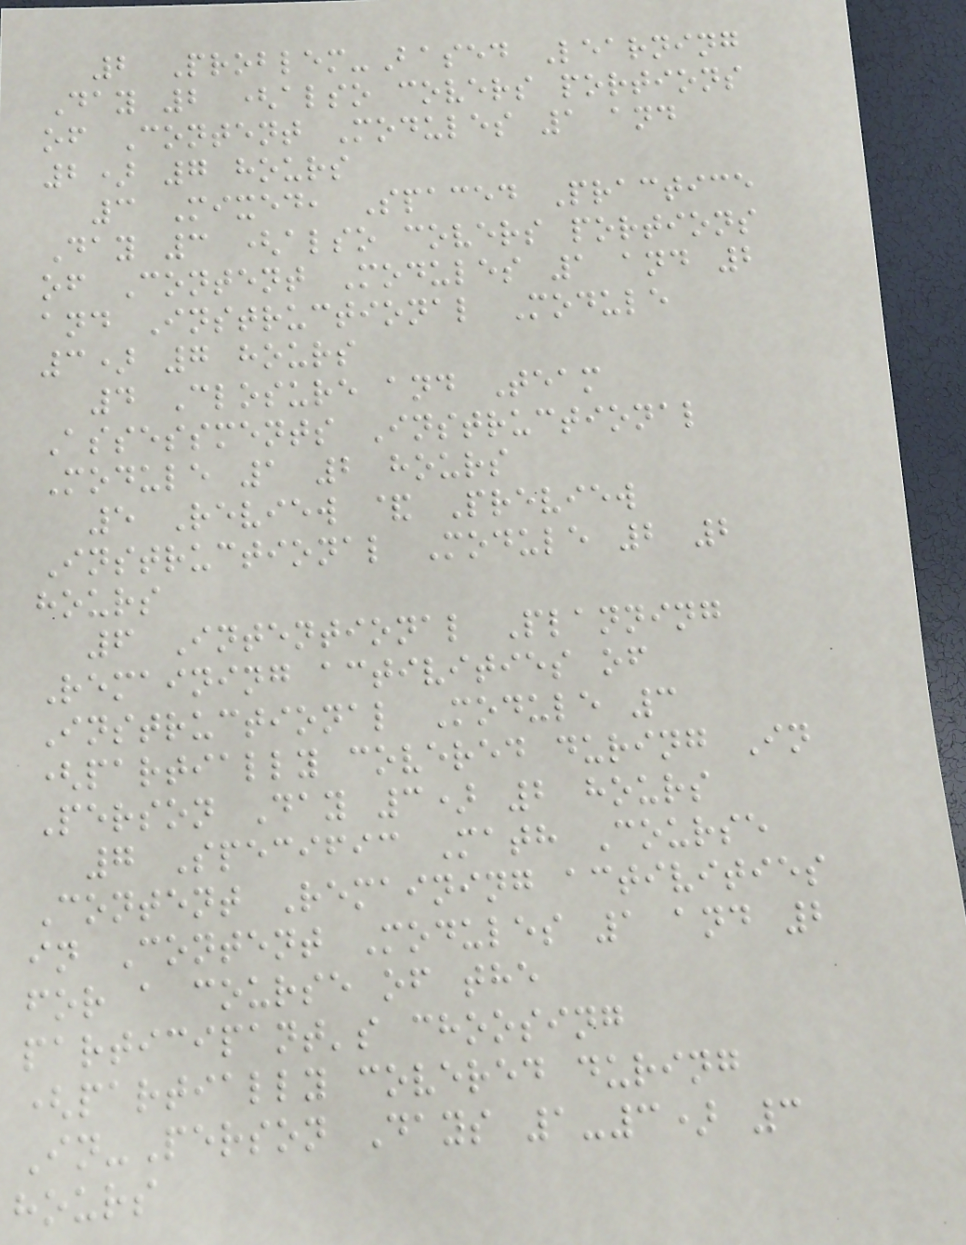2 Problem-Based Learning
Day 2 (also covers portions
of Content Modules 1 and
2) 7 hours
3 Mixed, Spaced Practice
Day 3 (also covers portions
of Content Modules 1 and 2
and Instructional Module
3) 7 hours
4 Closure and Team
Assessments Instructional
Module 1 2 hours
5 Review & Preview
Instructional Module 2 2
hours
6 Intentional Planning
Remaining activities of
Instructional Module 3
(partially covered during In
Person Day 3) 2 hours
7 Specific Math Course
Content Remaining activities
in Content Modules 1 and 2
for a course of the
participant's choosing
(partially covered during
In-Person Days 1-3) 3
hours
